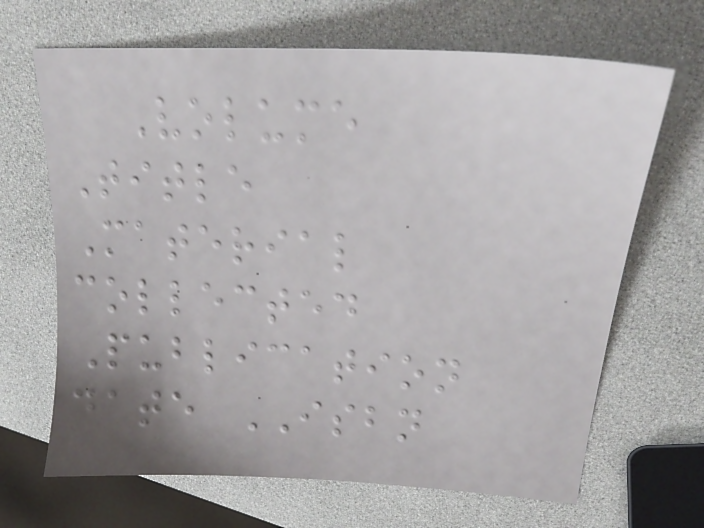Volume
Title
Material
collected
Publication
date ISBN
